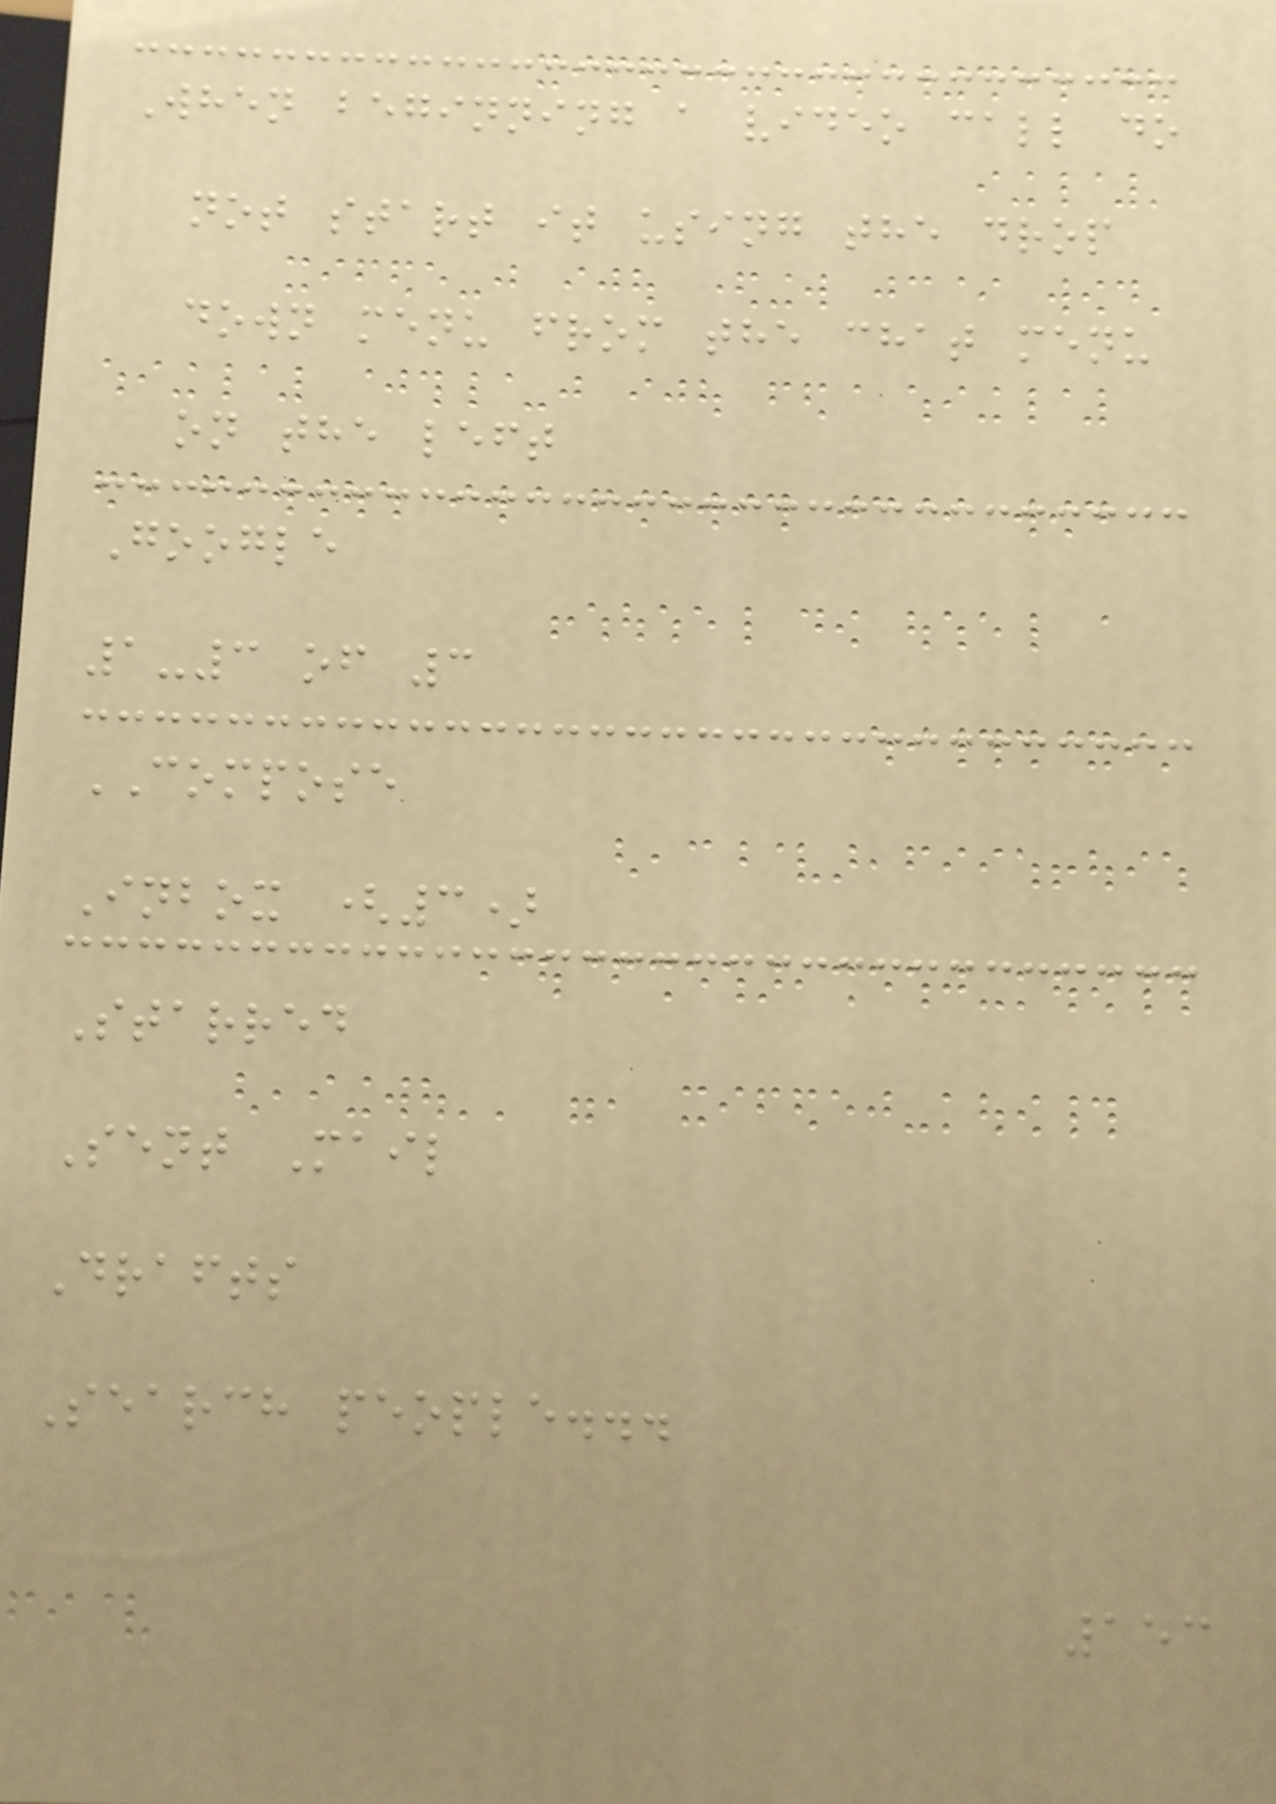When beginning a video call do
not start it using the drop
down menu from the chat menu
on the left
Google
1-3 of 3
COMPOSE
Inbox (3)
Starred
Sent Mail
Drafts
Search people...
153
